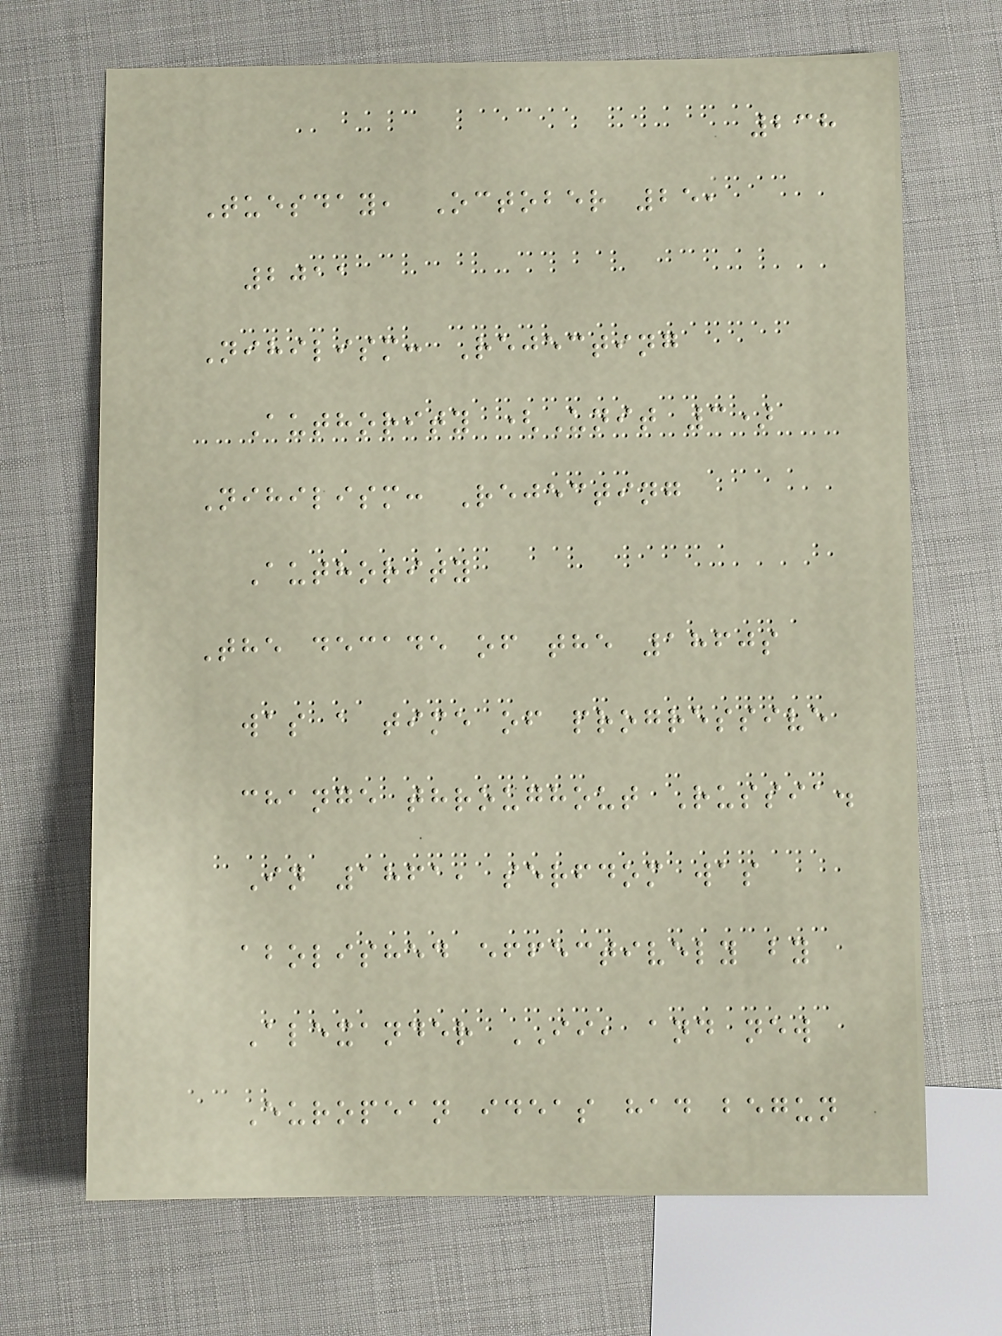238
Tuesday, October 25,
2011
Nihilism: Rejecting
Authority (Unit 3)
Nihilism: Rejecting
Authority
The decade of the 1860s
was a time of progressive
change throughout Russia.
In 1861, serfdom was
abolished effectively by
Alexander II, and new
European ideas had begun
